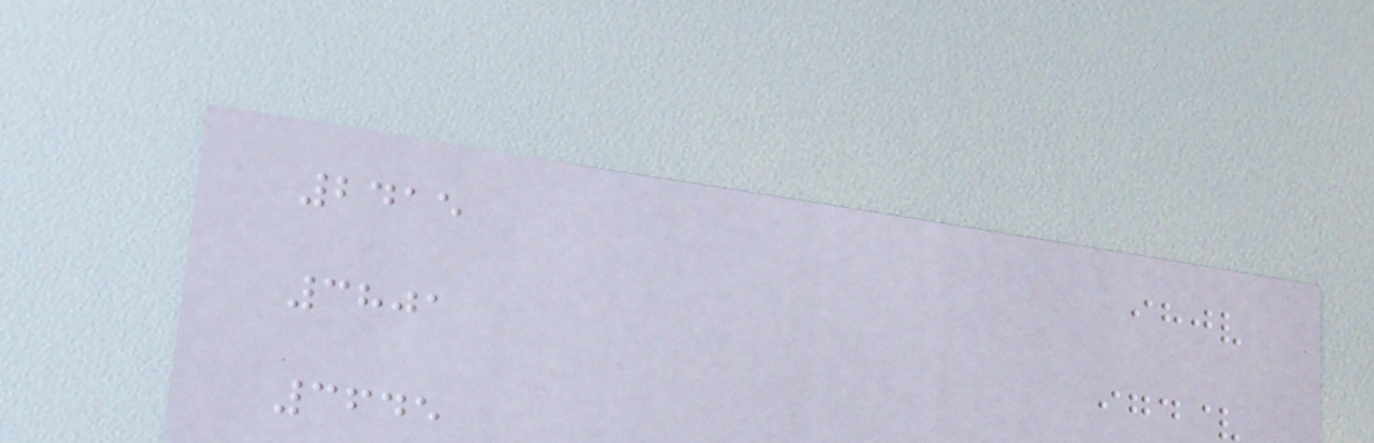2415
3801
3645
